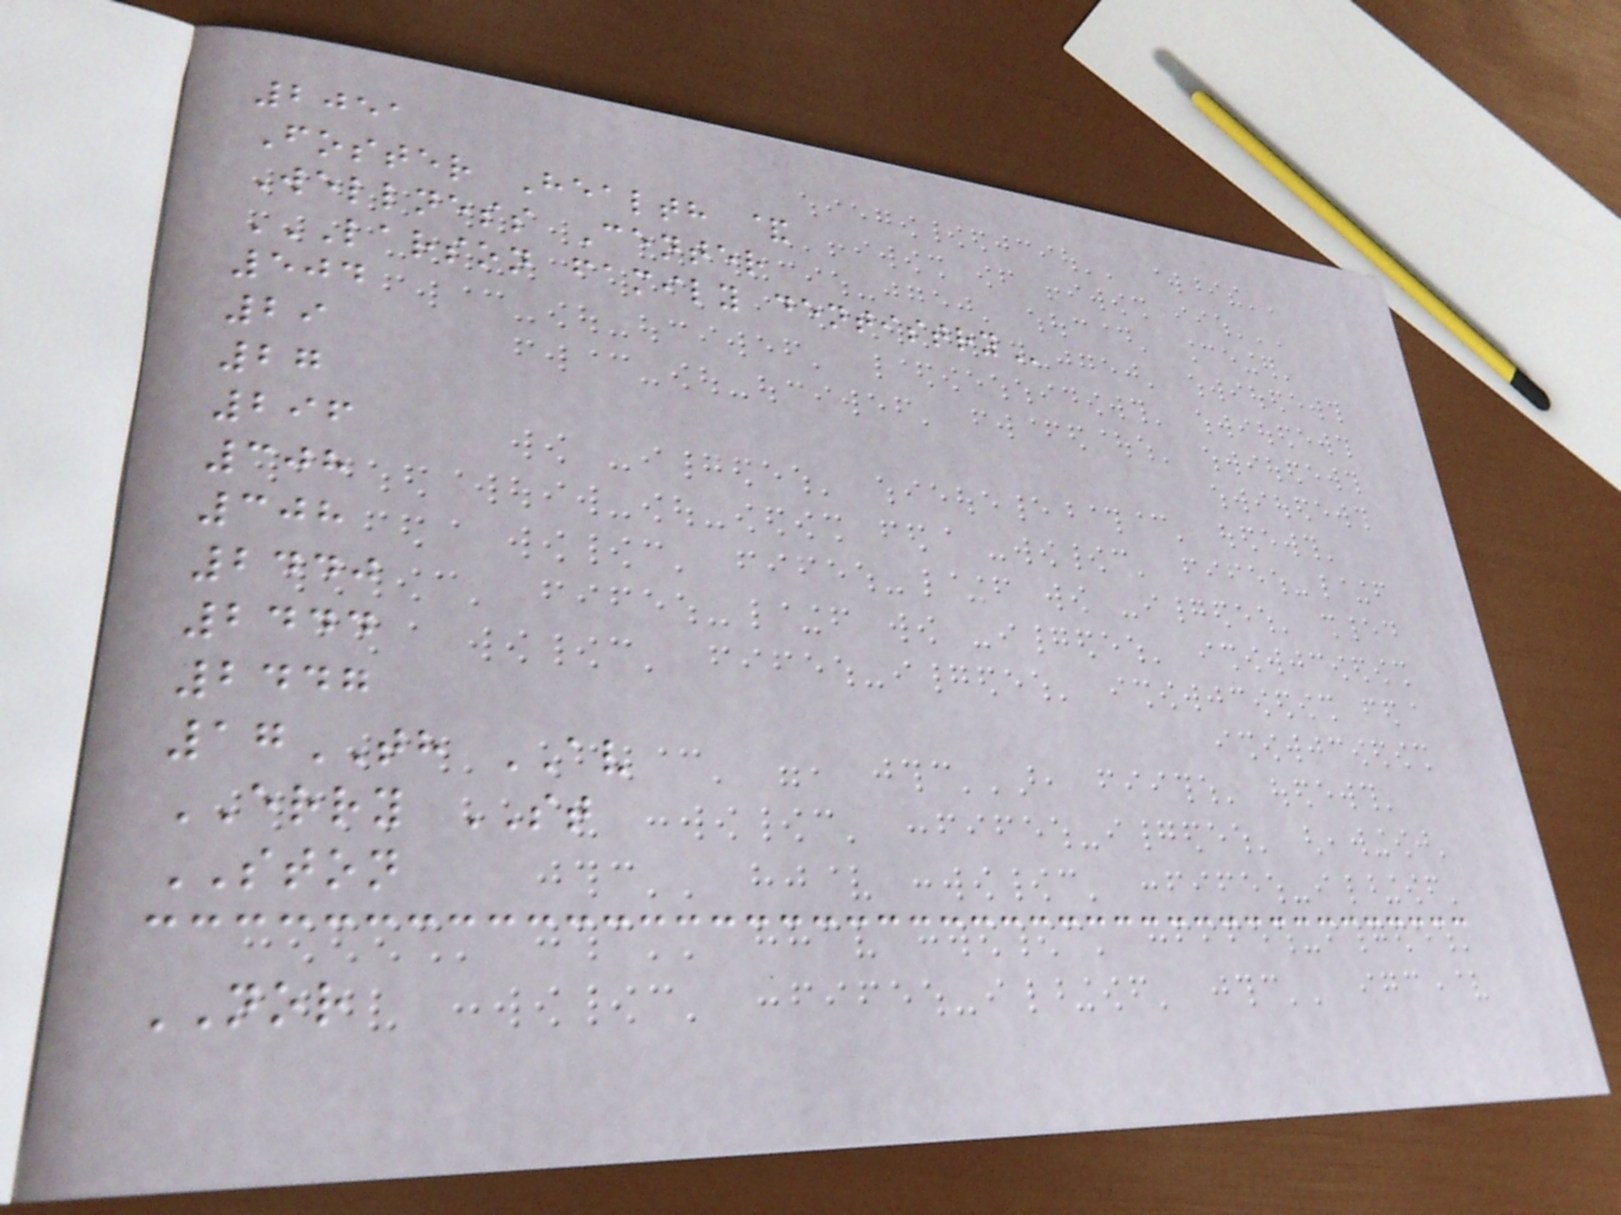2051
Foster Health &
Wellness Center
LARSON FAMILY DENTISTRY
504
29
27
296
308
308
2440
2444
2447
17TH AV
ERRY ST
STON
NOR
